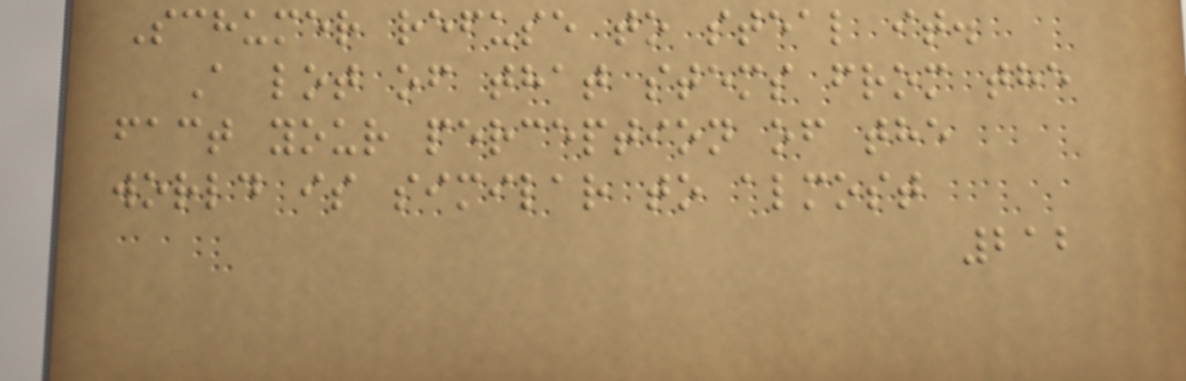Schumer refuse to steal it.
A lot of that stems from the
fact your perception of the
world is similar to almost
212
